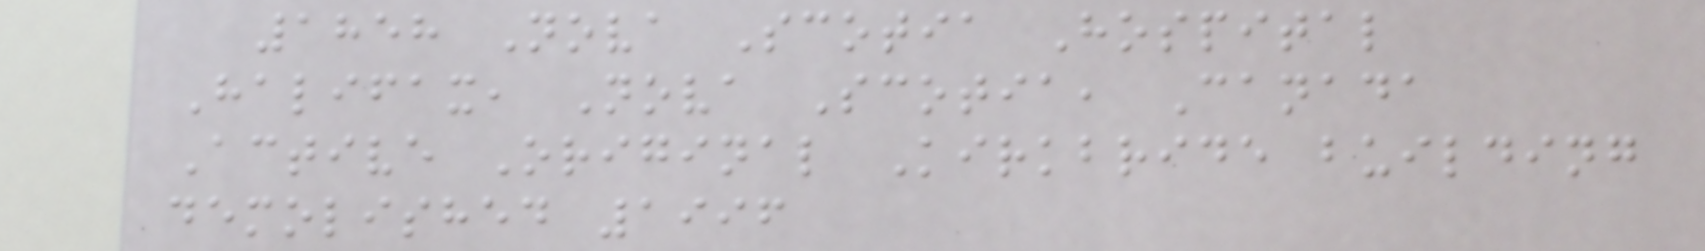1858 Nova Scotia Hospital
Halifax, Nova Scotia, Canada
Active Original Kirkbride building
demolished 1996
